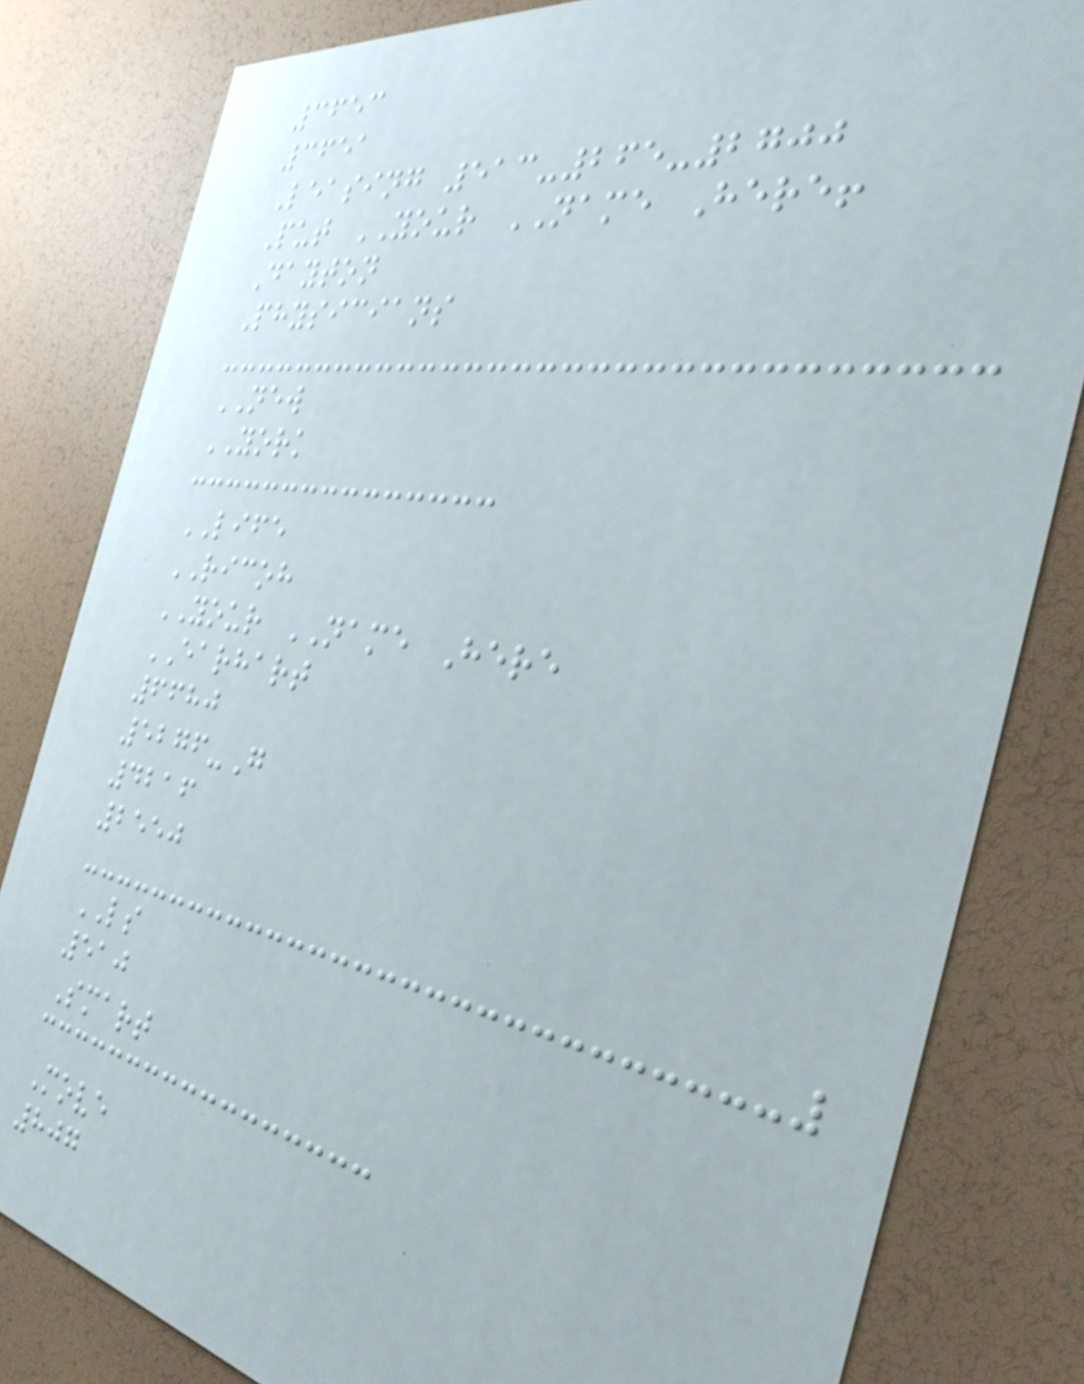3653
3651
Leasing 513-265-2700
Put YOUR NAME Here!
Dayton
Physicians
NEW
YORK
LIFE
RICOH
YOUR NAME Here
EARHART
6680
5276-G
4216
2550
LS
510
Smart
Move
807
